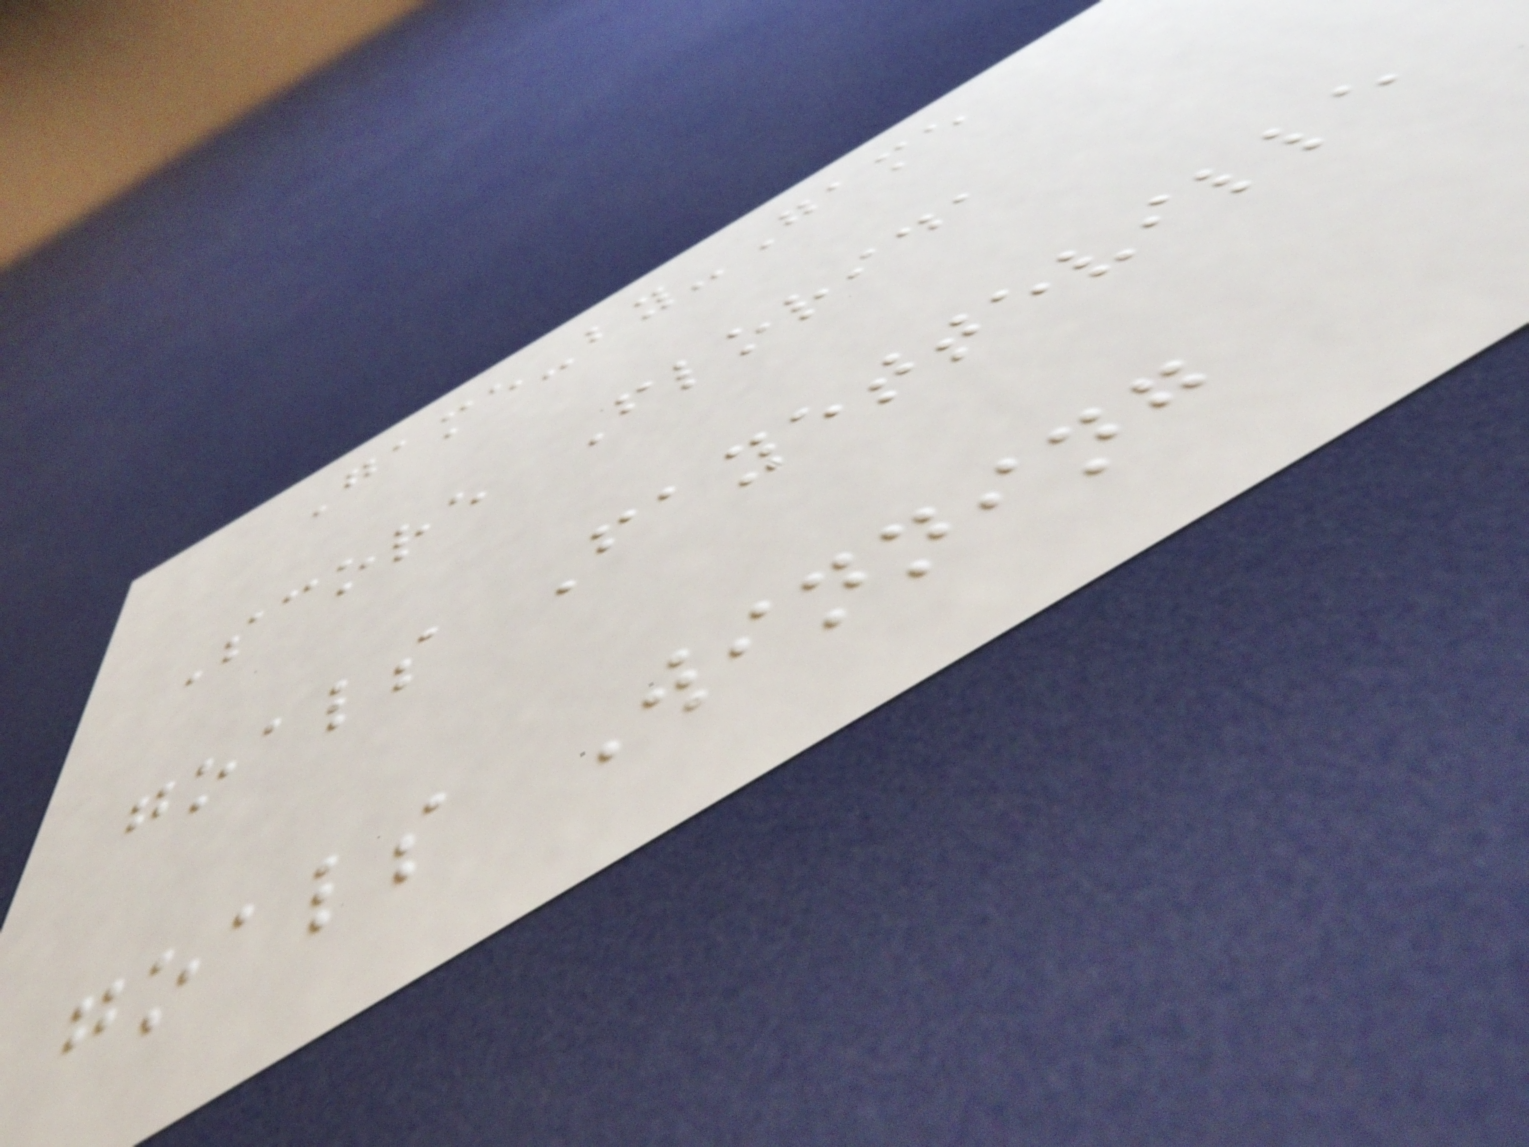Game-by-Game
Score Florida
goals Fayetteville
goals Winning
